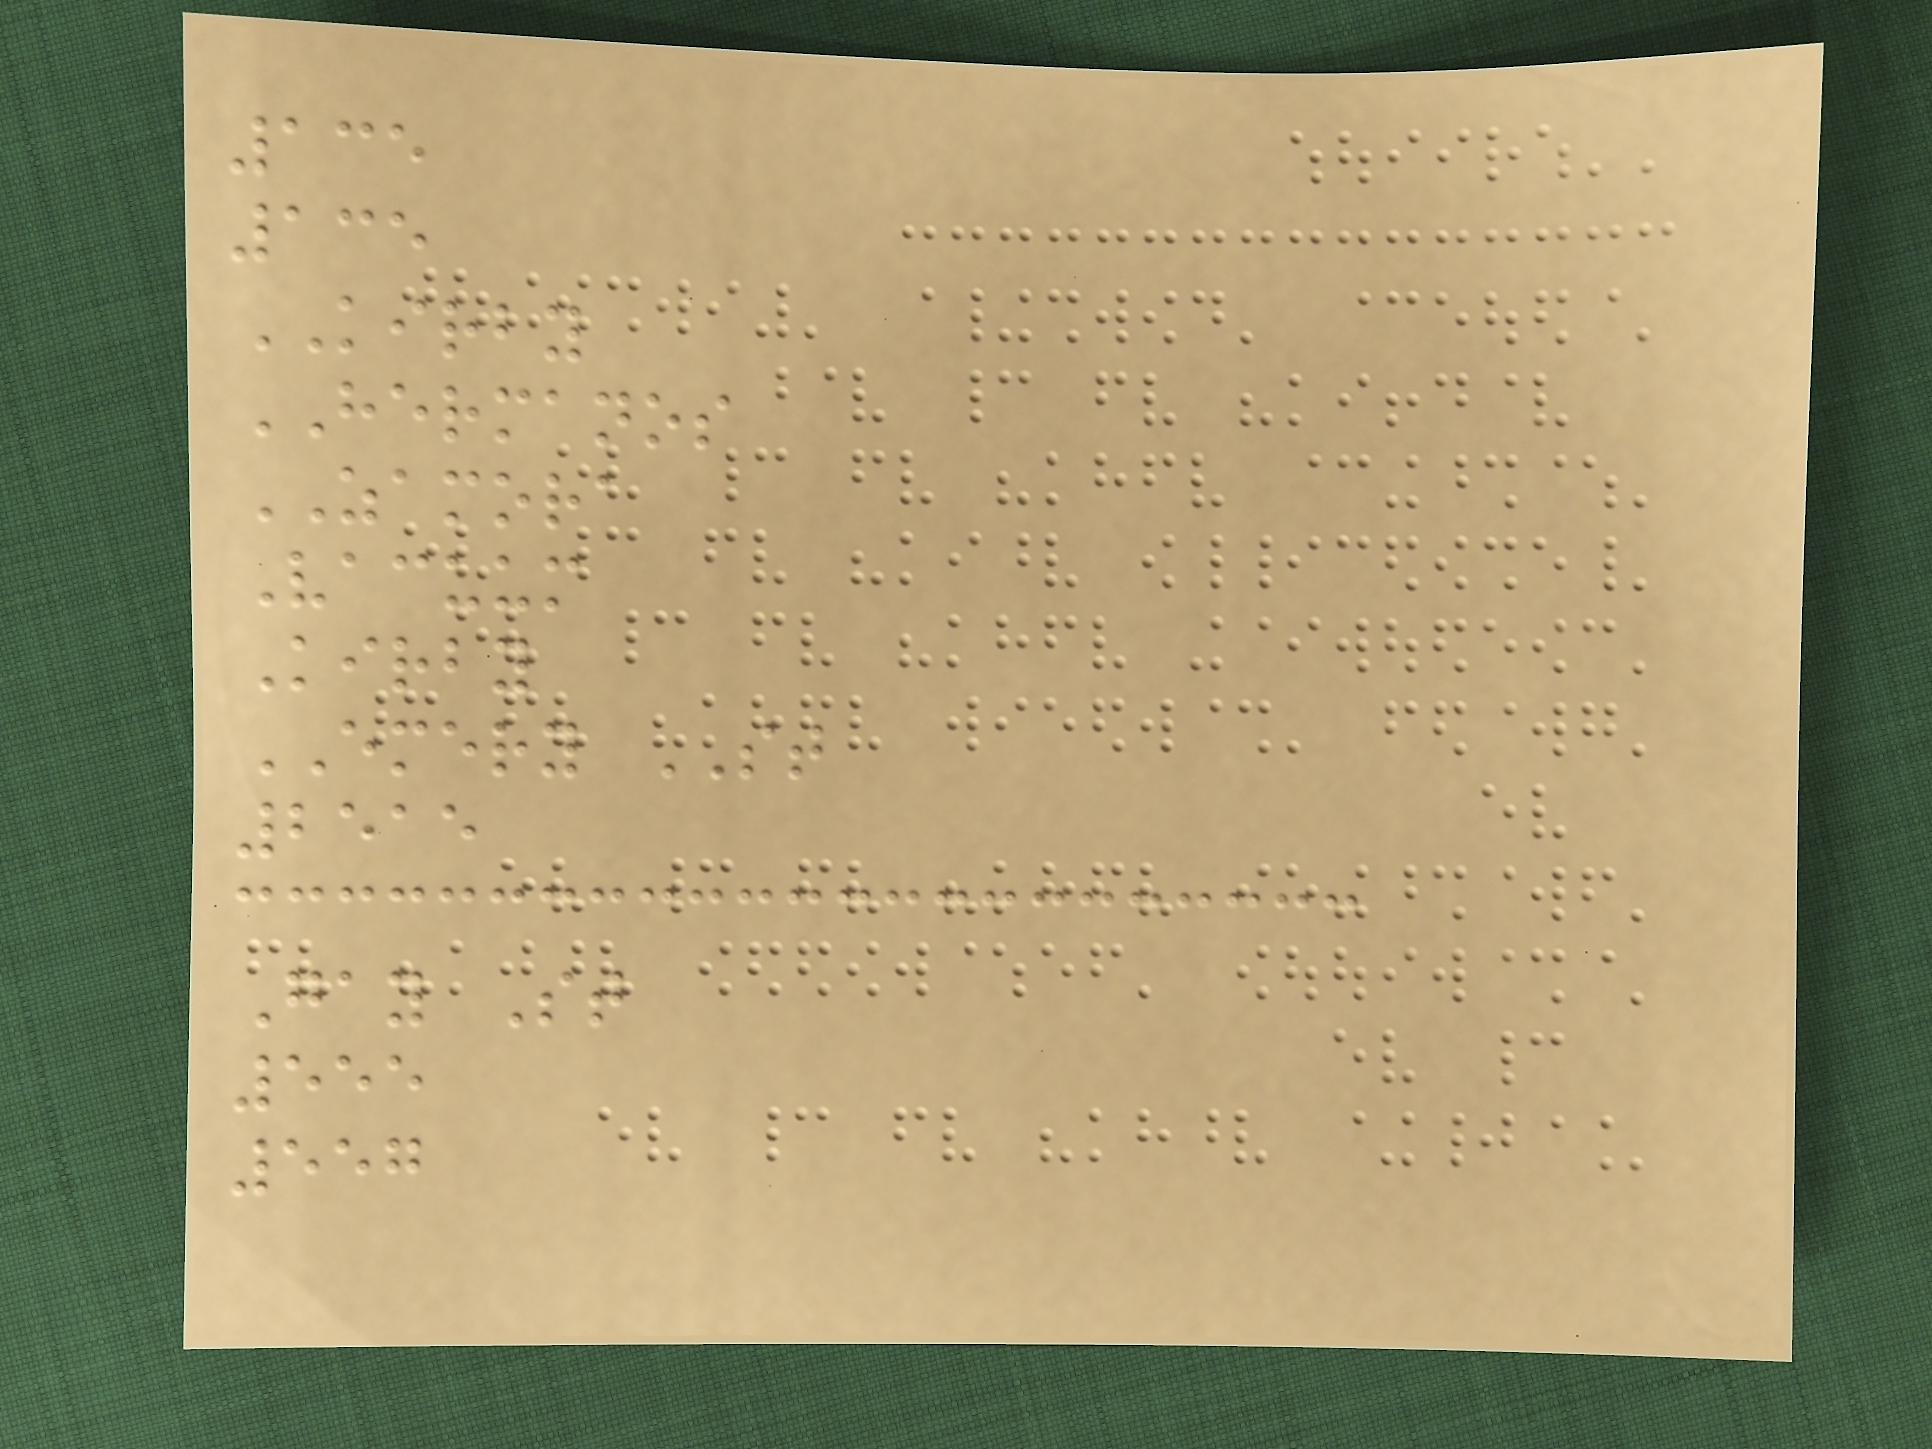135
135
KIRBY
HERMANOS
ZAMORA
Vacuum
Kirby
EMERY ST
2515
Gay St
555
557
